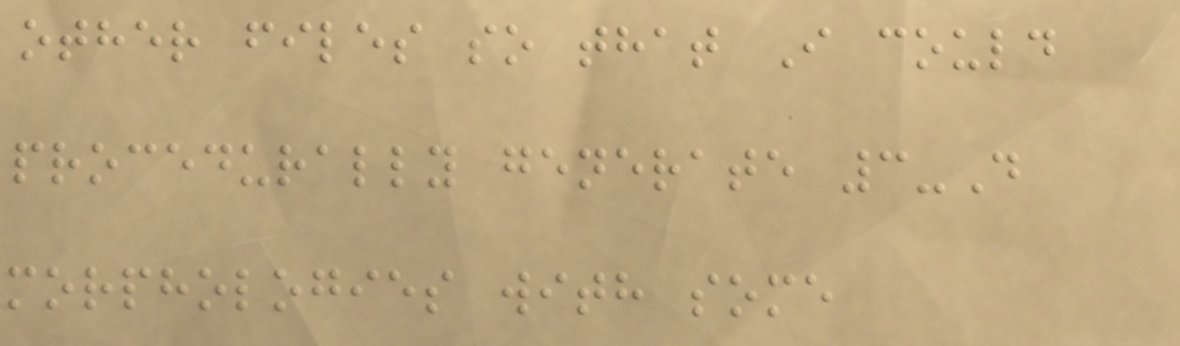other files so that I could
procedurally generate 3-D
morphologies with some
